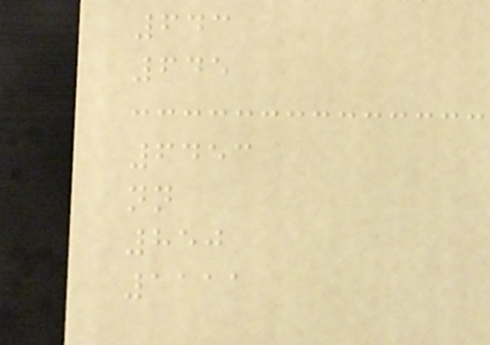643
645
6453
nn
850
1111
